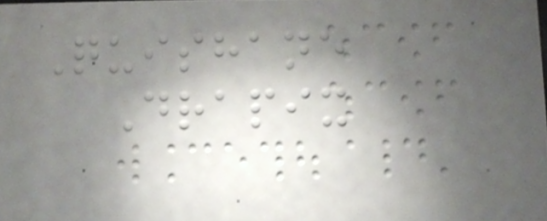Quishane
Drapix
